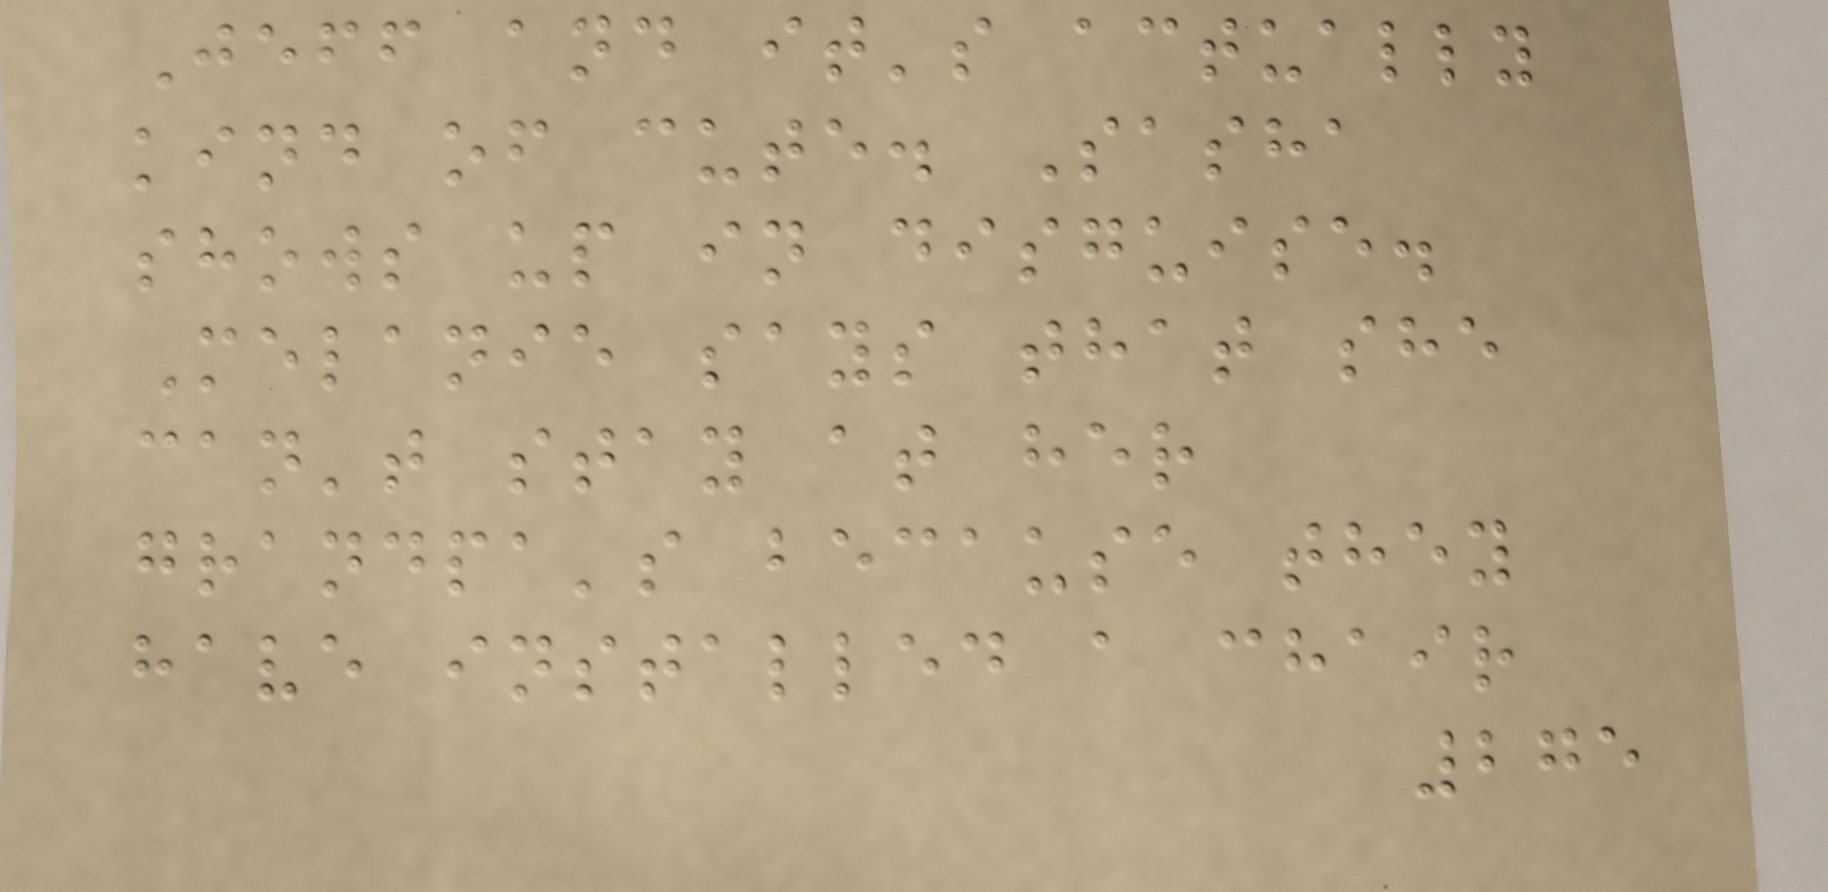Jeff and it's actually
kind of cute. Sasha
shows up in disguise.
Melanie says that she
can't stay at her
grandpa's because they
have installed a chair
275
